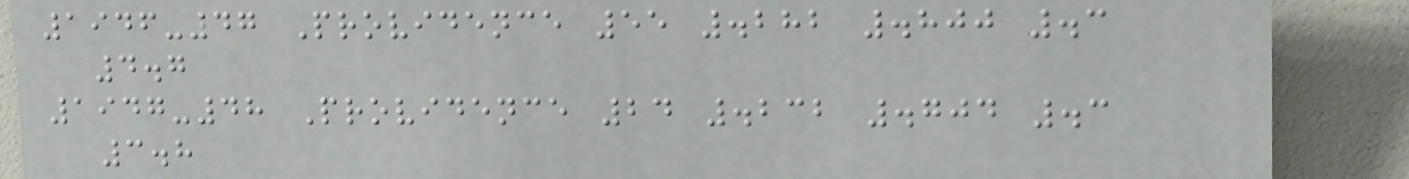1946-47 Providence 55 .282 .800 .3
4.7
1947-48 Providence 24 .232 .704 .3
3.8
